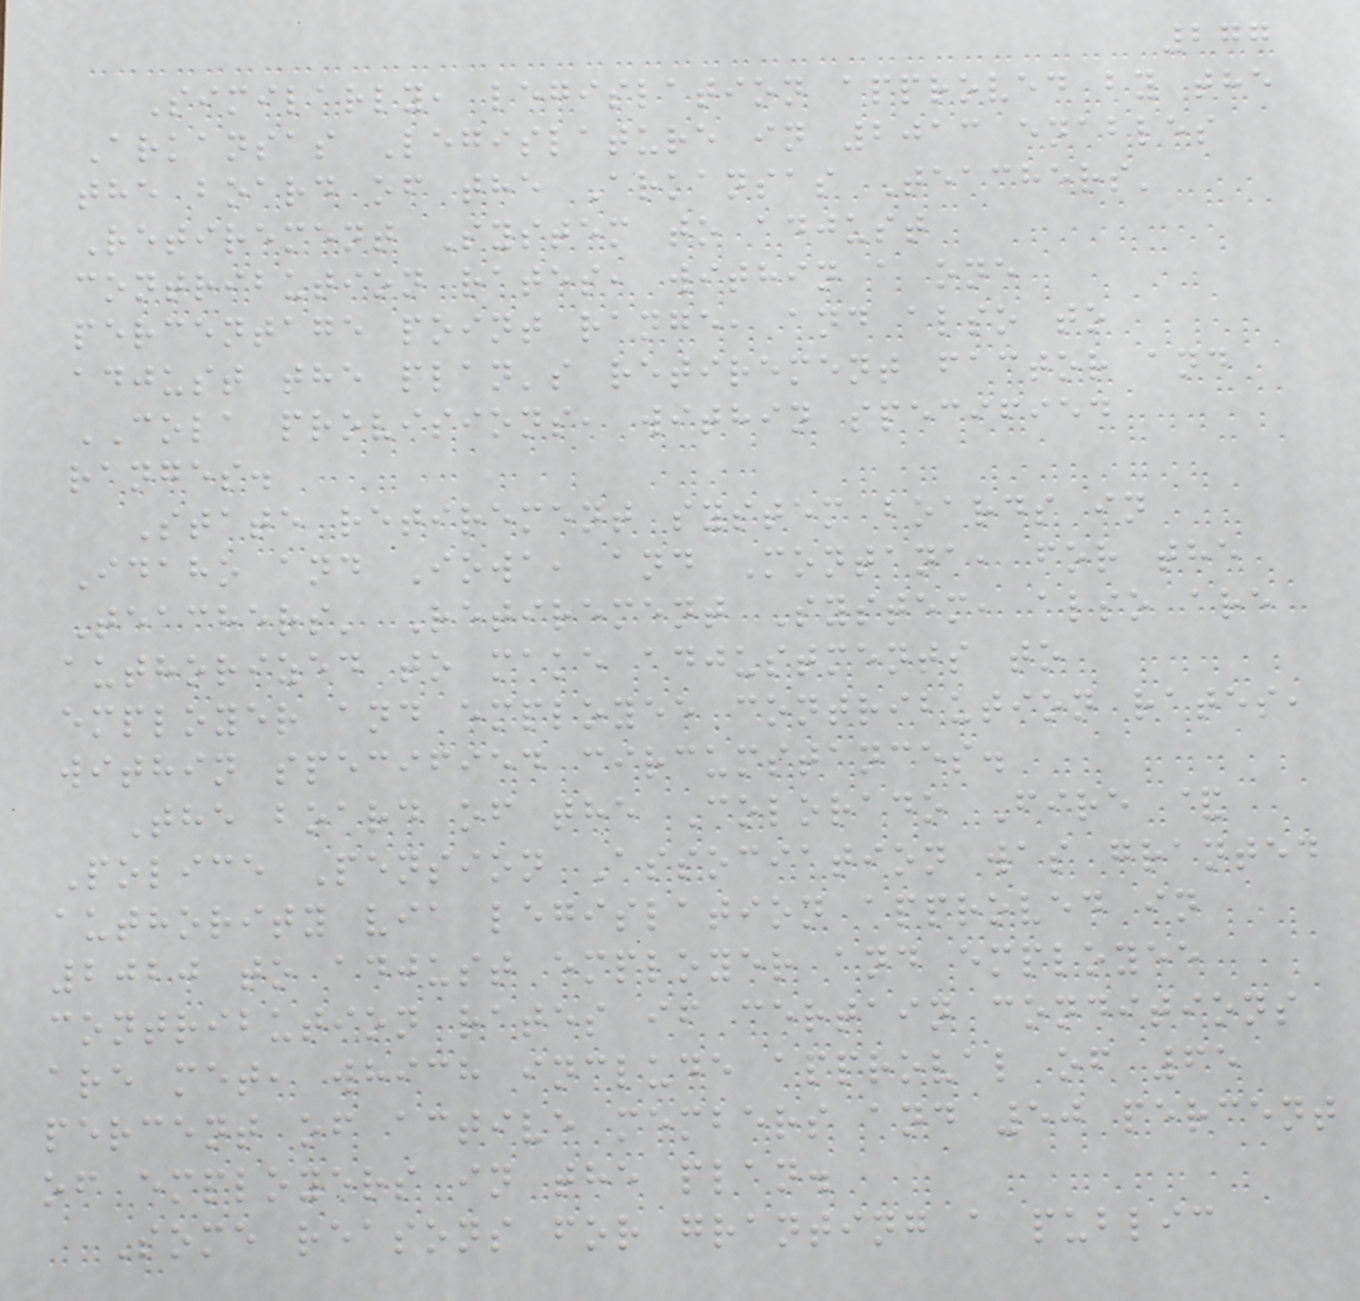277
Similarly, legislation approved by the
Arkansas Legislature in 2013 enables
the board of the Arkansas Teachers'
Retirement System to adjust
contribution rates, within a one
percentage point range, and also to
adjust the plan's retirement factor and
COLA provisions, within specified
ranges.
State retirement system boards in
Idaho and Iowa, and Montana, for the
Teachers' Retirement System, also are
authorized to make adjustments to
employer and employee contribution rates,
within specified circumstances.
The board of the Colorado Fire &
Police Pension Association was granted
authority via legislation approved in
2020 to adjust employer and employee
contribution rates if certain conditions
are met, which include approval of 65
percent of active members and 50 percent
of employers in the plan.
Some reasons for granting a public
